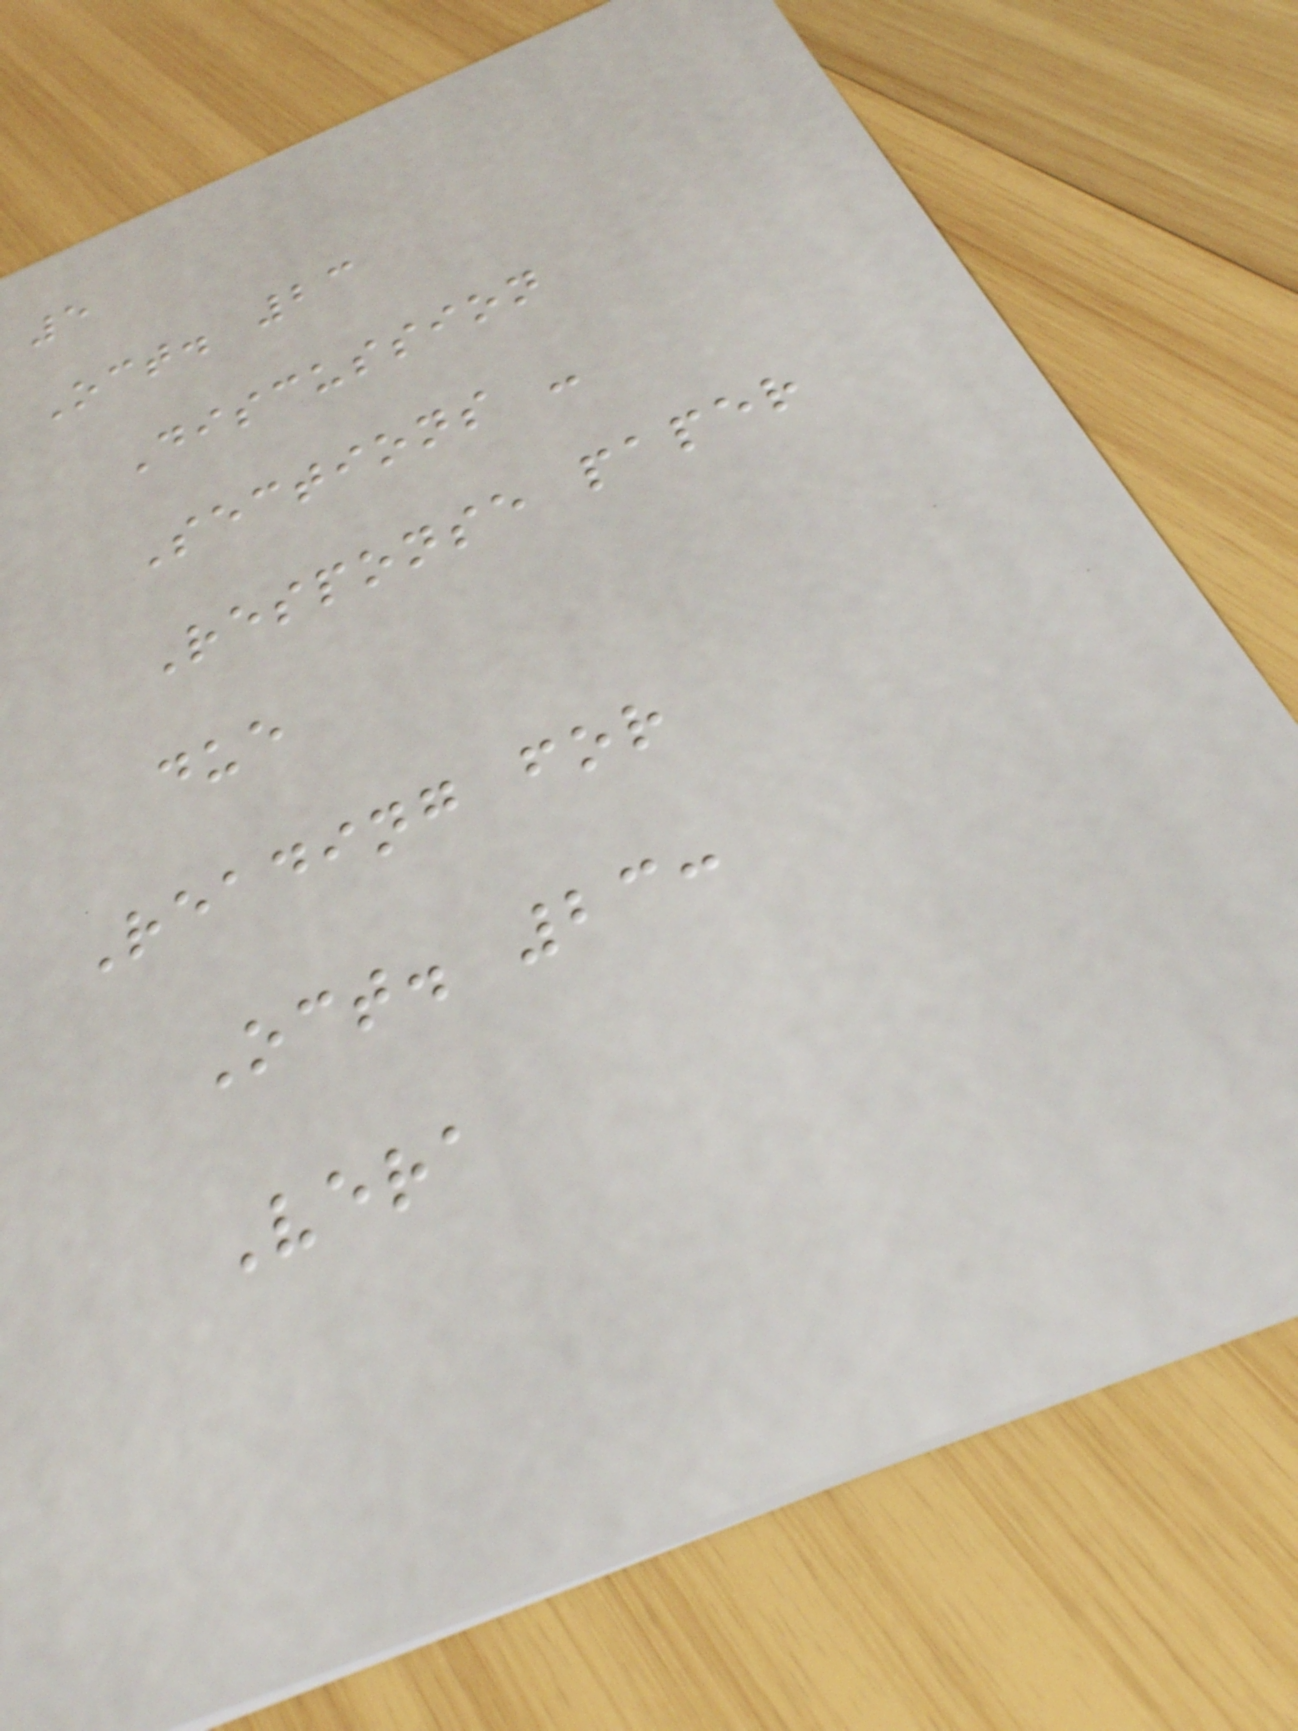5
Oct. 23
Discussion
Sections -
Response paper
due
Reading for
Oct. 23:
Vera
